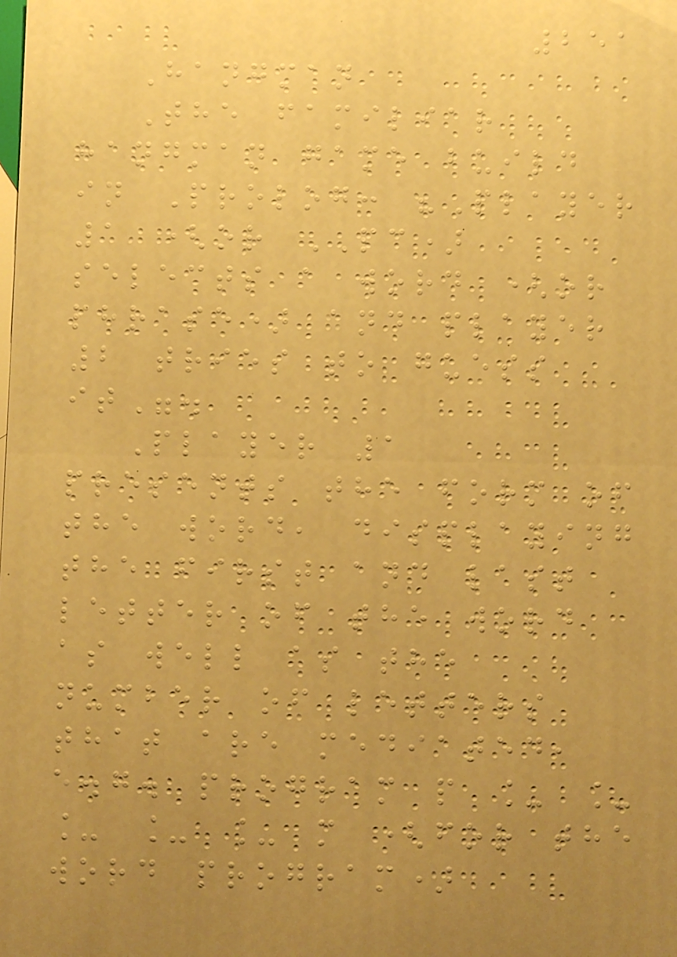251
Hangman
The familiar
hangman game build
in Prolog: "Player
1 (or PC)
selects a word (or
phrase) and player
2 tries to guess
it".
Player 1
presents the form of
the word, displaying
the first and last
letter of the word
as well as the
number of letters
that are mediated,
e.g. program p _ _
_ _ _ m (for the
word program)
